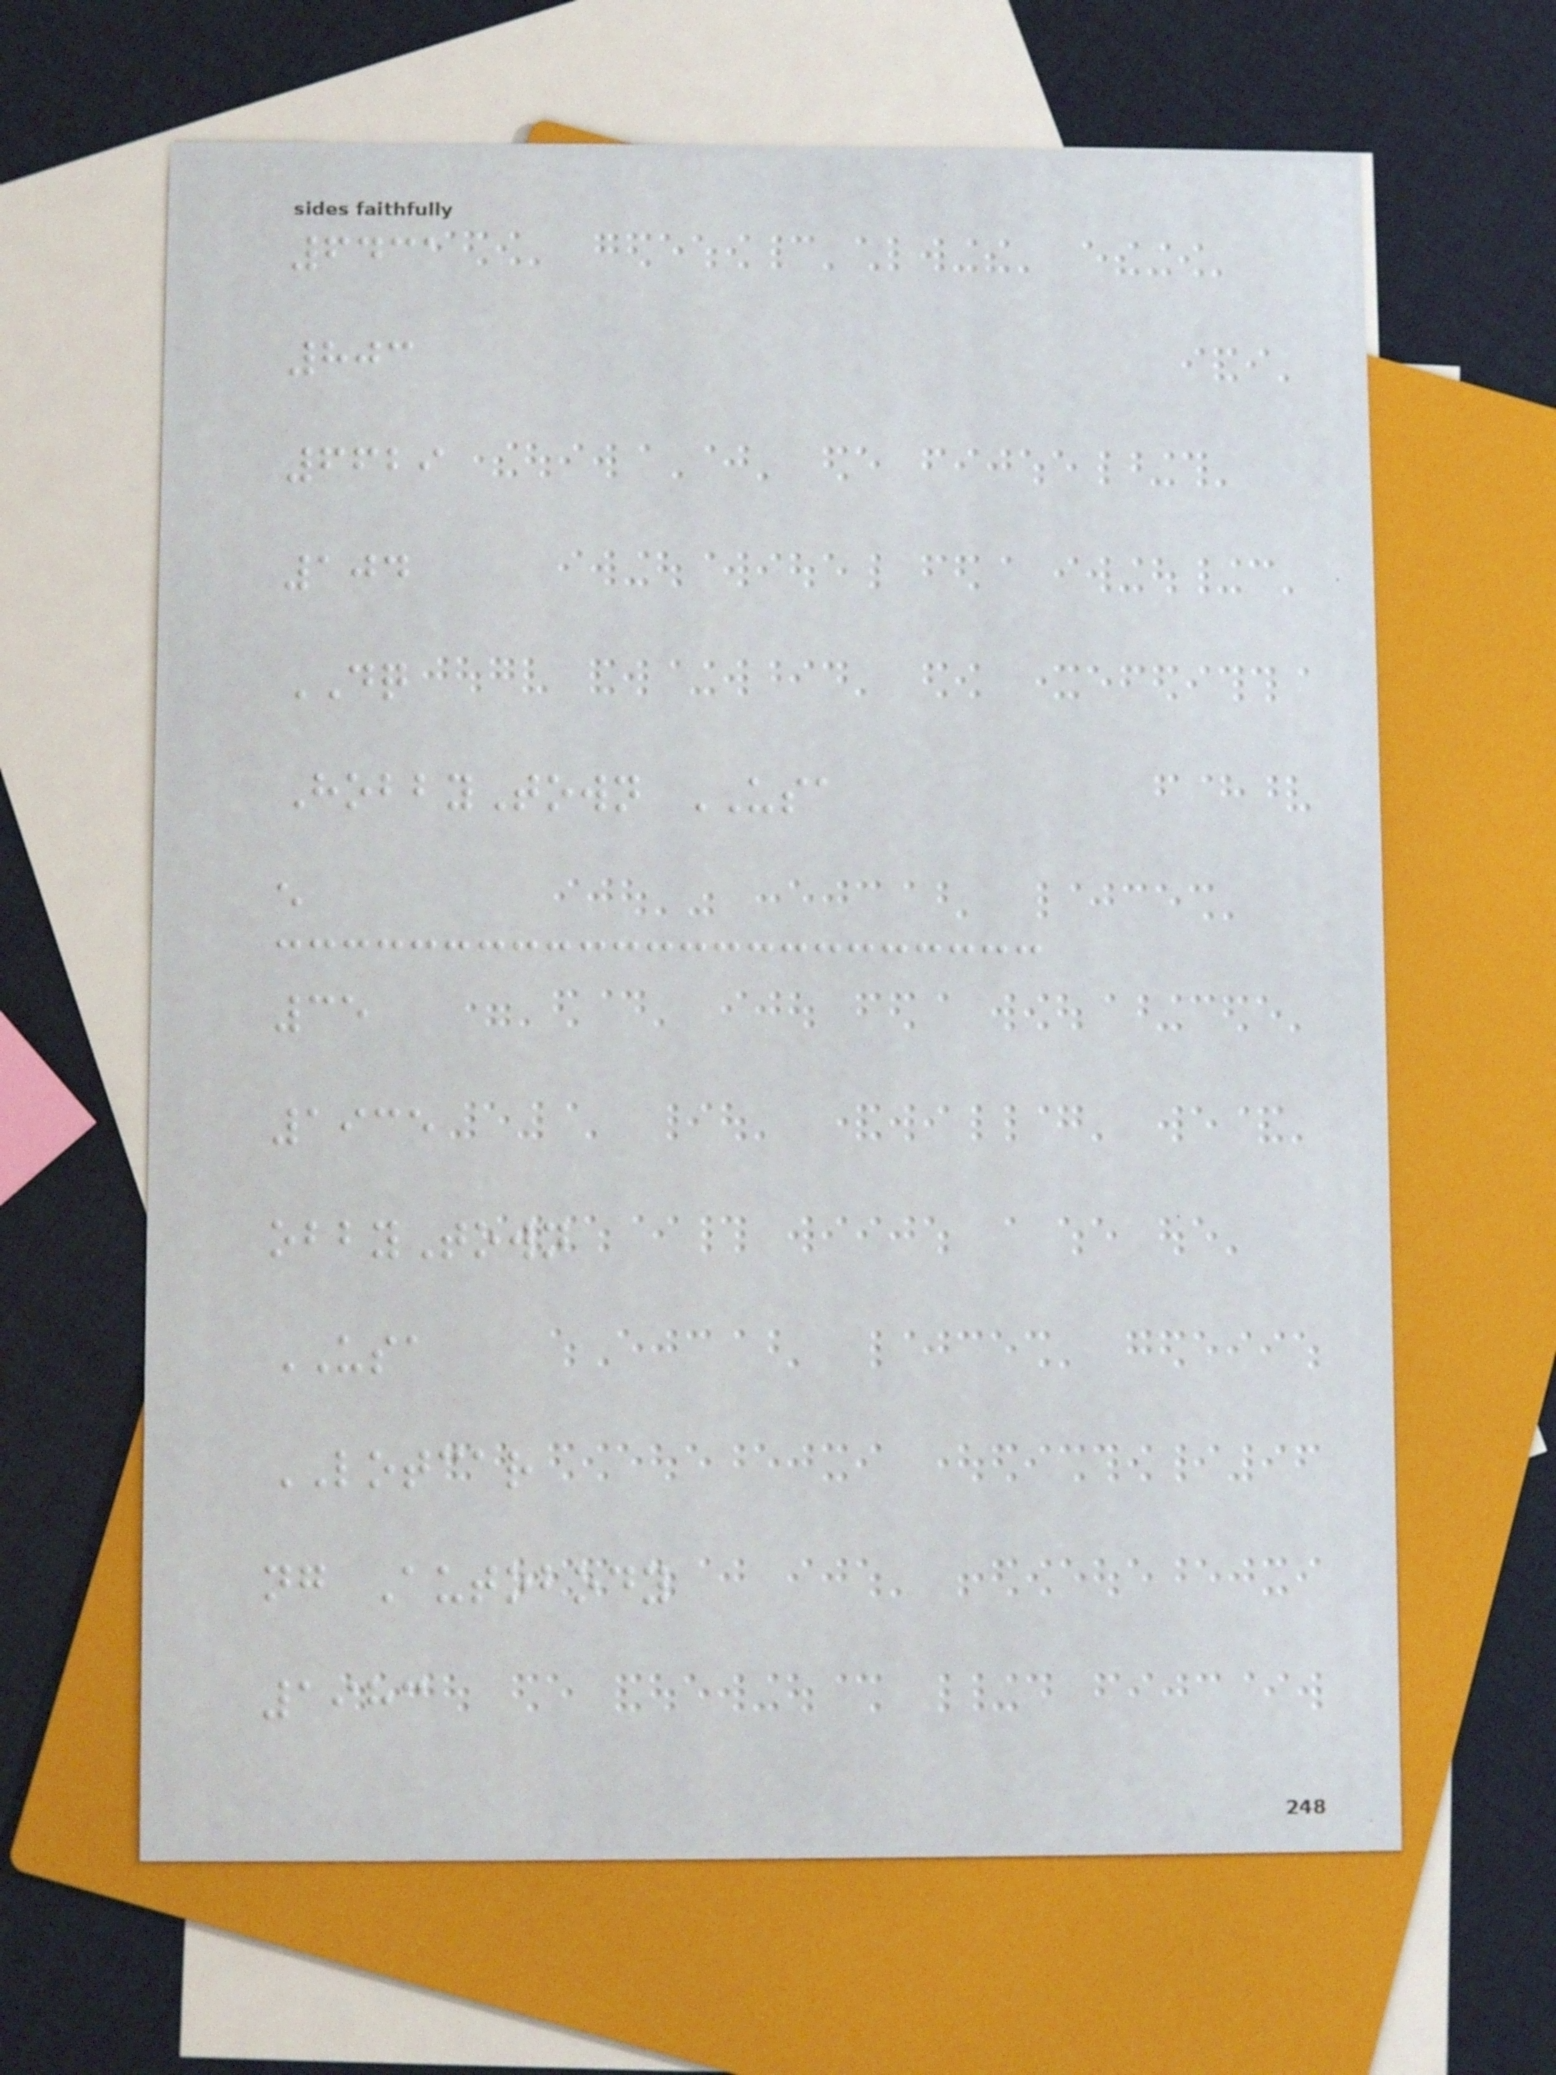6431
803
6629
104
DQ
HobbyTown USA
e
35
1935
obbyTown
USA
LOTCAR
ng Autobody
1983
